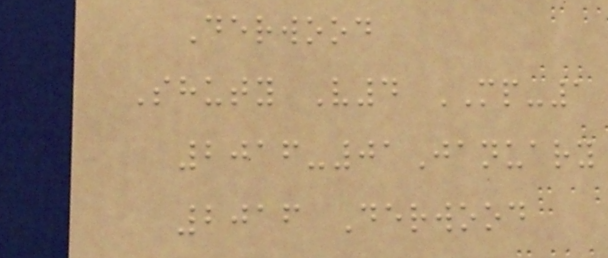Derwood
Shuty V4 MP-1
2016-01January
2016 Derwood
